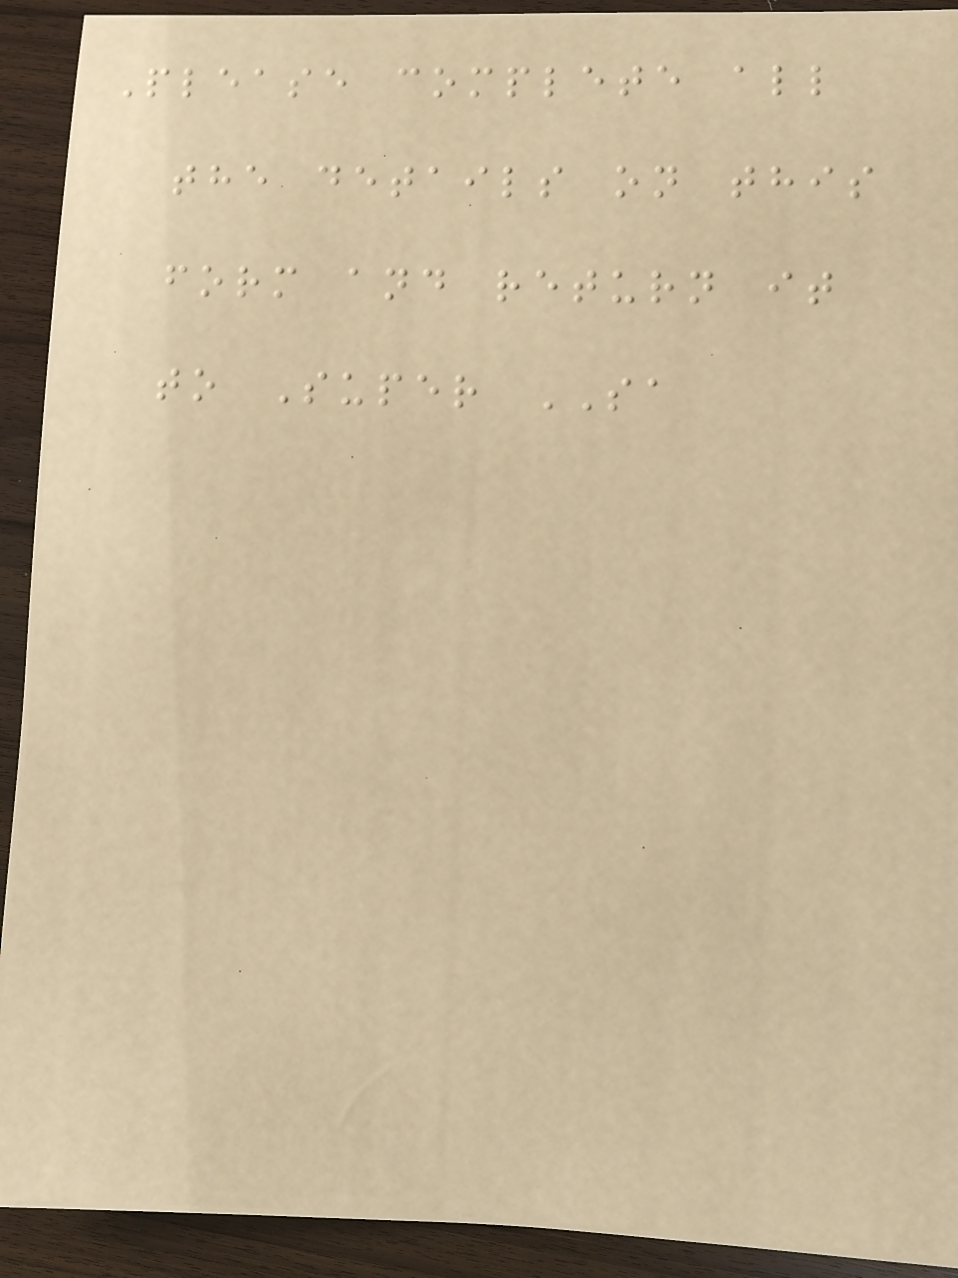Please complete all
the details on this
form and return it
to Super SA
